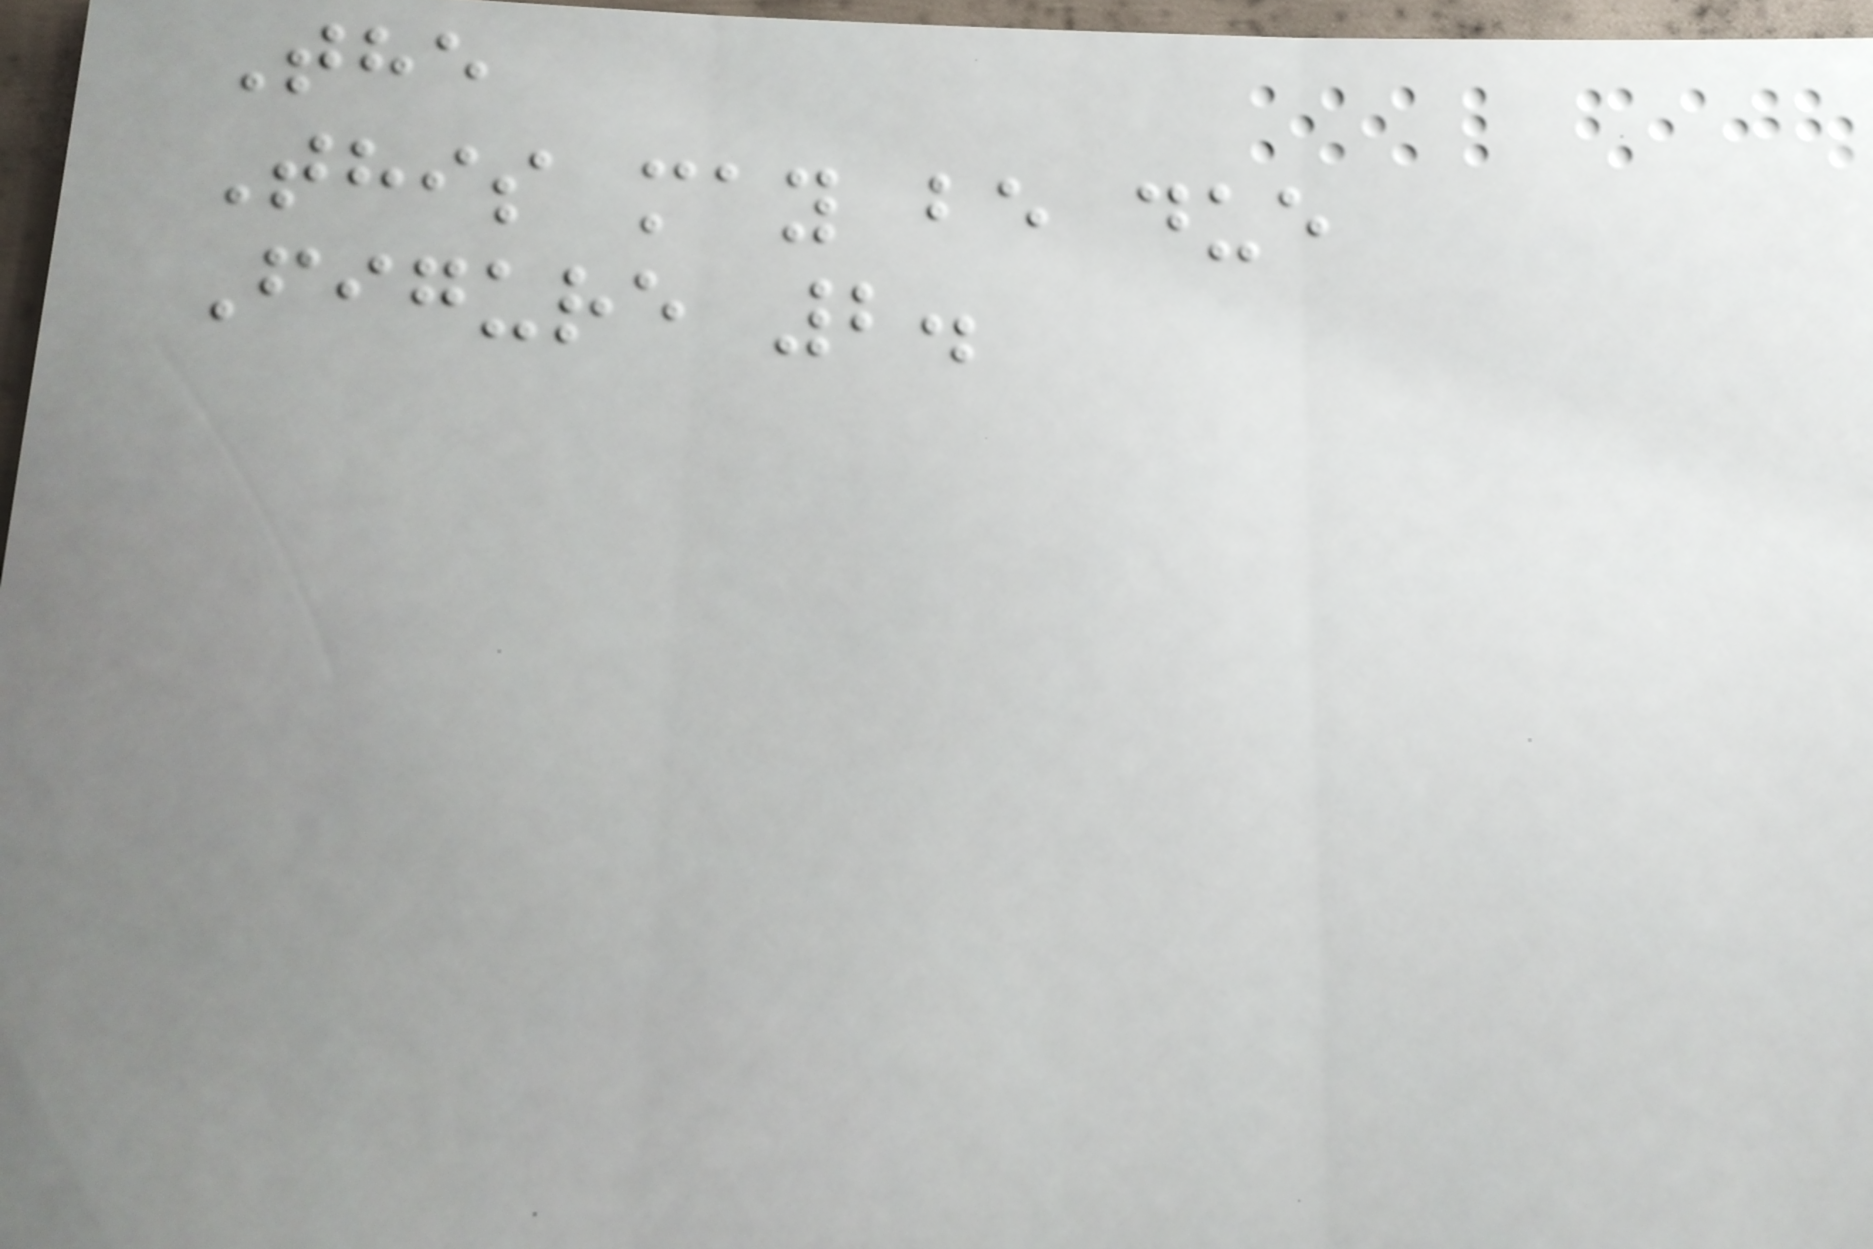The
This may be due
Figure 2.
